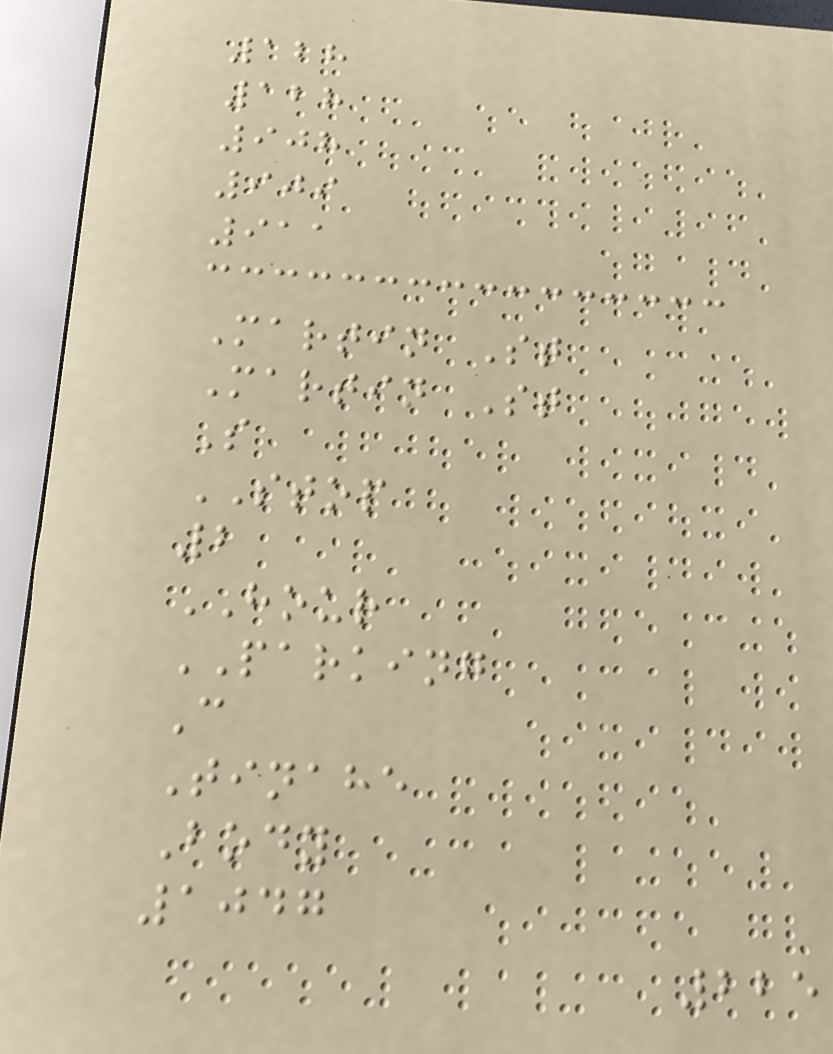128
128
908
909
911
Martin St
Martin St
S
STOP
2
HOUR
PARKING
C
Tinahe
Body
1047
225
